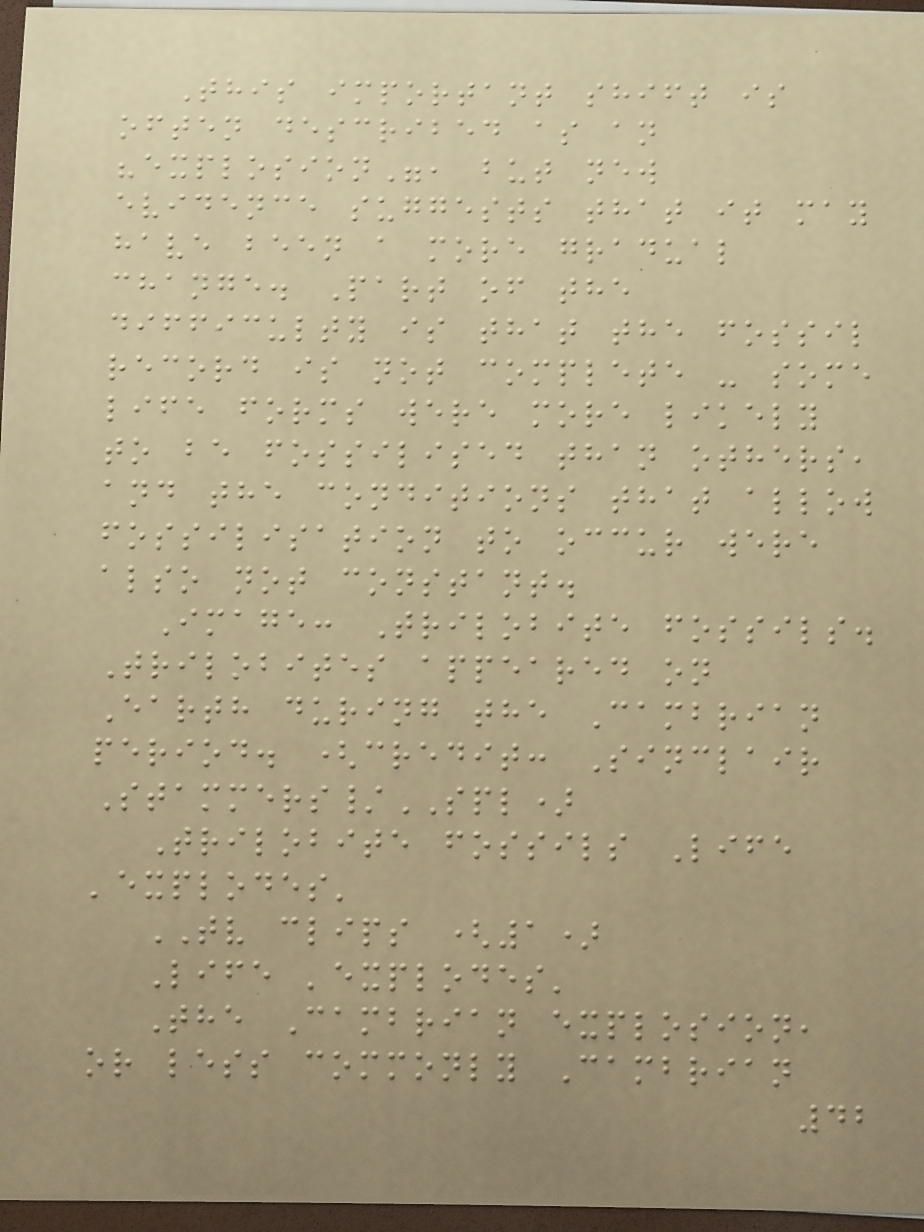This important shift is
often described as an
"explosion", but new
evidence suggests that it may
have been a more gradual
change. Part of the
difficulty is that the fossil
record is not complete - some
life forms were more likely
to be fossilised than others,
and the conditions that allow
fossilisation to occur were
also not constant.
Image: Trilobite fossils.
Trilobites appeared on
Earth during the Cambrian
period. (credit: Sinclair
Stammers/SPL)
Trilobite fossils Life
'explodes'
TV clips (1)
Life 'explodes'
The Cambrian explosion,
or less commonly Cambrian
42
